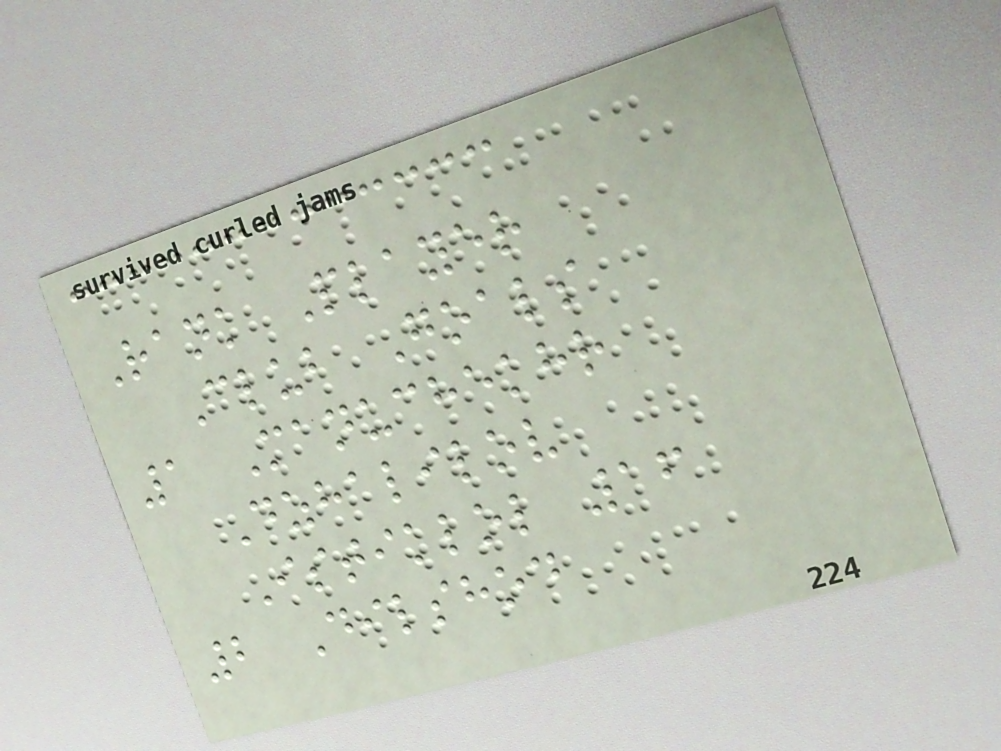Rank Player
Club Goals
1 Manuchekhr
Dzhalilov
Istiklol 16
2 Dilshod
